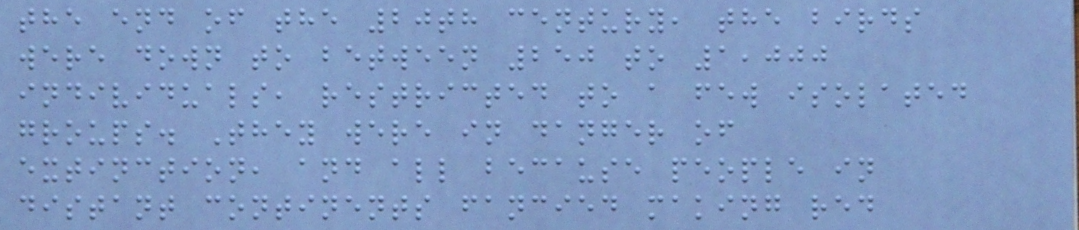the end of the 20th century, the birds
were down to between 250 to 1,000
individuals, restricted to a few isolated
groups. They were in danger of
extinction, and all because people in
distant continents fancied making red
